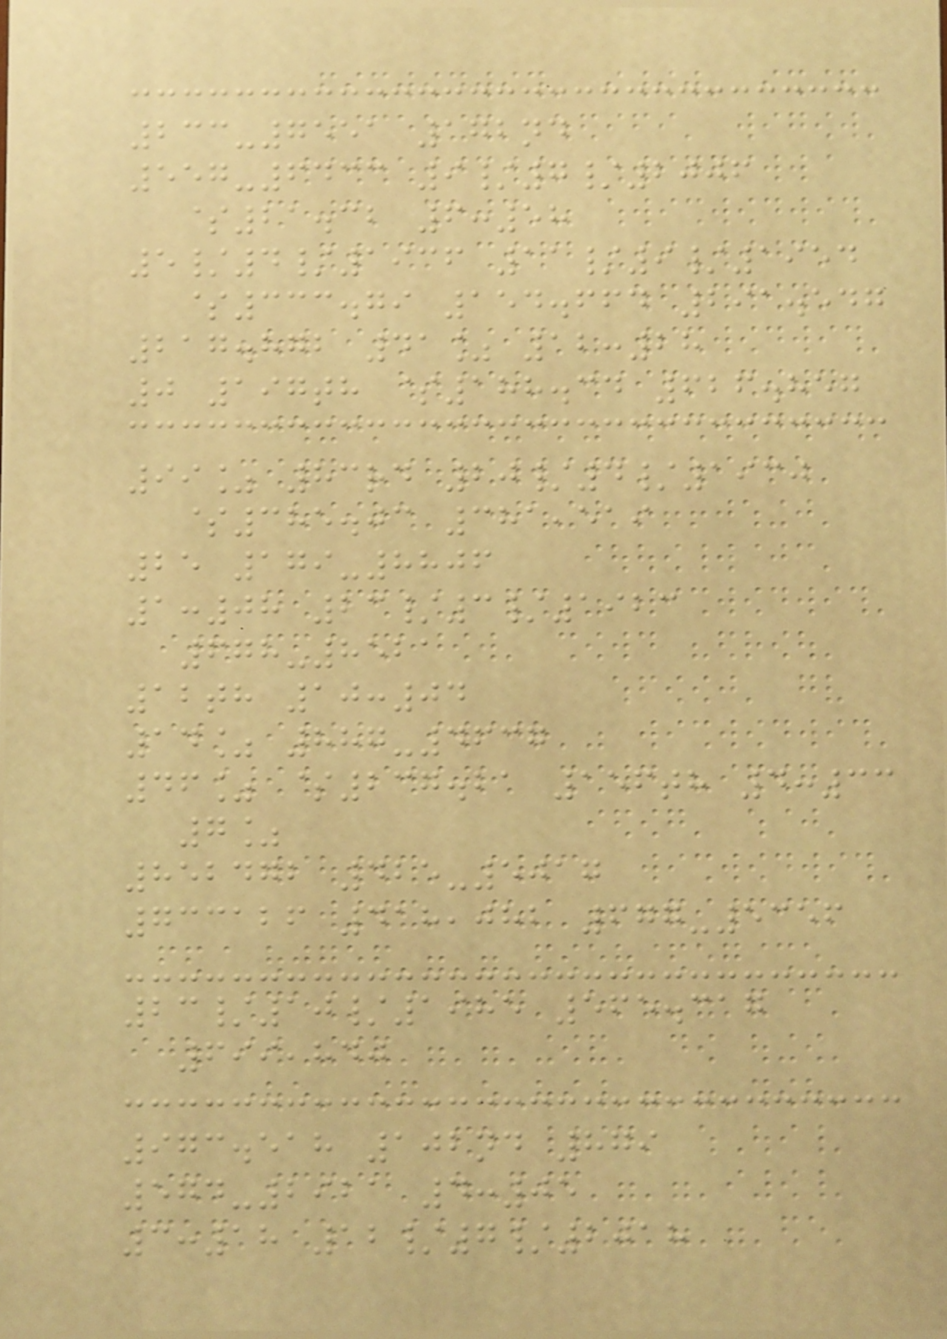233-7551 172nd
557-6433 9/7/2006
$21.32 6:58
5/4/1936 11/9/1954
$333.79 154.664 291.547
217.872 41% 12:28
0 197th $188.34 626.857
99% 83rd 20/4/1930
$385.03 381,519
25 179-8806
1:08 23/3/1923
678-8521
12th 10:04
14% 887-4637
46% $237.21 156th 4:33
7%
852472 425-5017
733126 418,082 677-5356
23/10/1985 565.317
699,840
973.518 102nd 879
574-2921 4:05
3:18 12/7/2018
